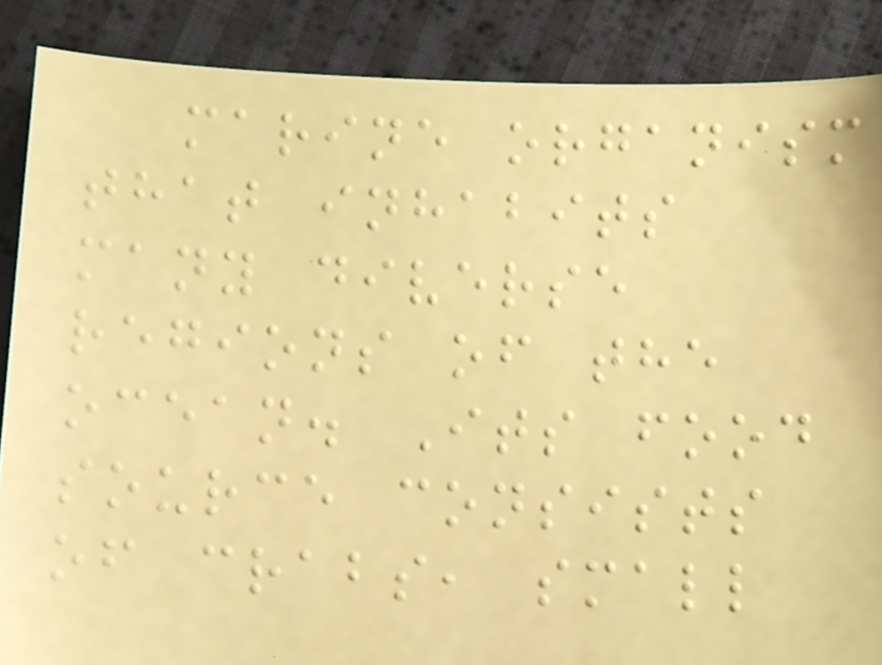marine organism
that inhabits
many diverse
regions of the
ocean. Its food
source consists
of crabs, small
